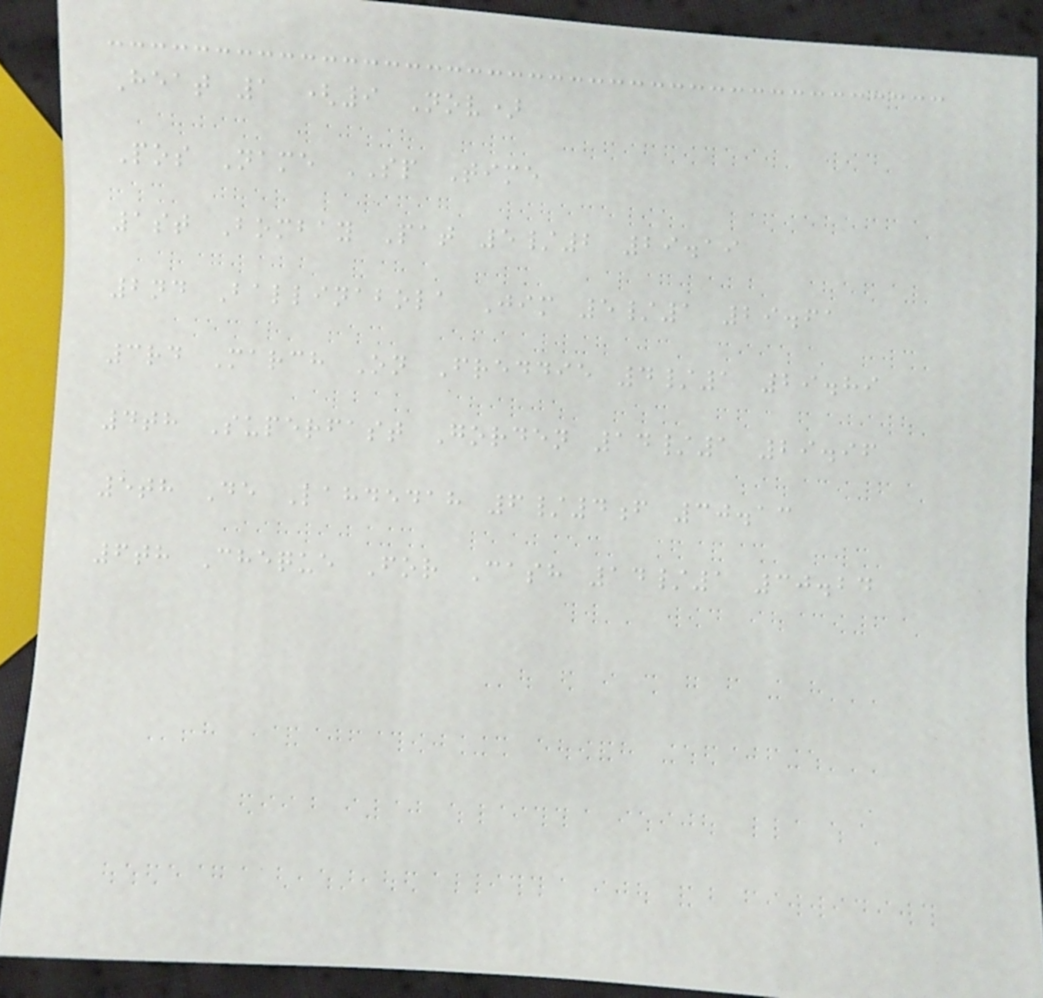Heat 1 (9 Nov)
Pos Name SP Time
1st Bombay Pat 5/2 29.19
2nd Ballinabola Jim 5/1 29.61
3rd March On Freddie 4/1 29.89
4th Superfast Gorden 14/1 29.96
5th De Lahdedah 6/4f 30.13
6th Cheque For Cash 14/1 30.24
